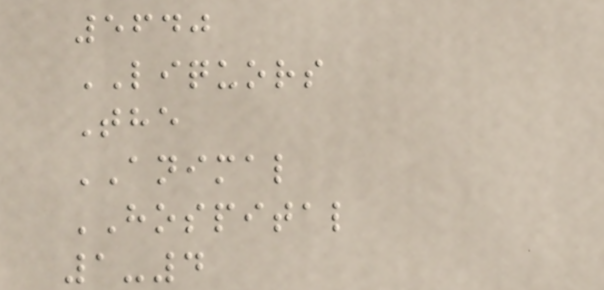5640
LIQUORS
The
ANIMAL
HOSPITAL
1-4
